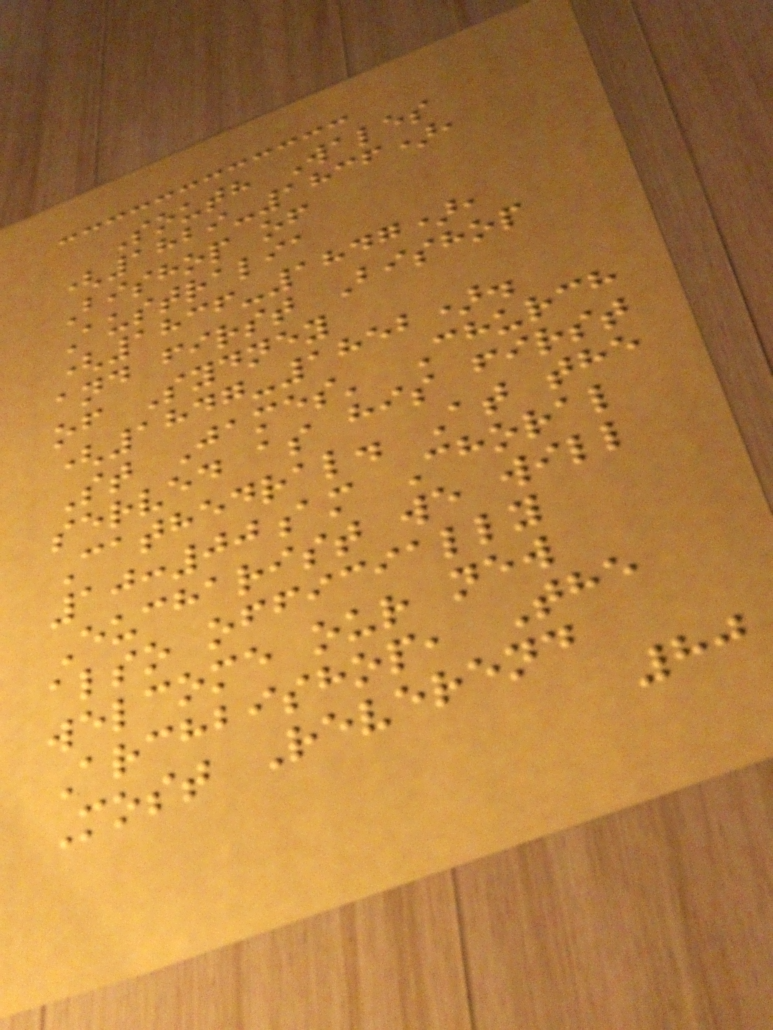South Wales
(1829-1836),
Bishop of
Australia
(1836-1847),
and first Bishop
of Sydney
(1847-1852).
St James' Church
served as his first
Cathedral. At the
10:00am Choral
Eucharist we will
also officially
welcome our new
Archbishop, The
Most Reverend
80
